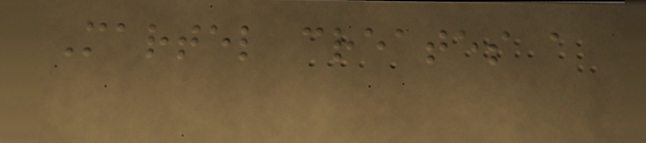Martel creates a
